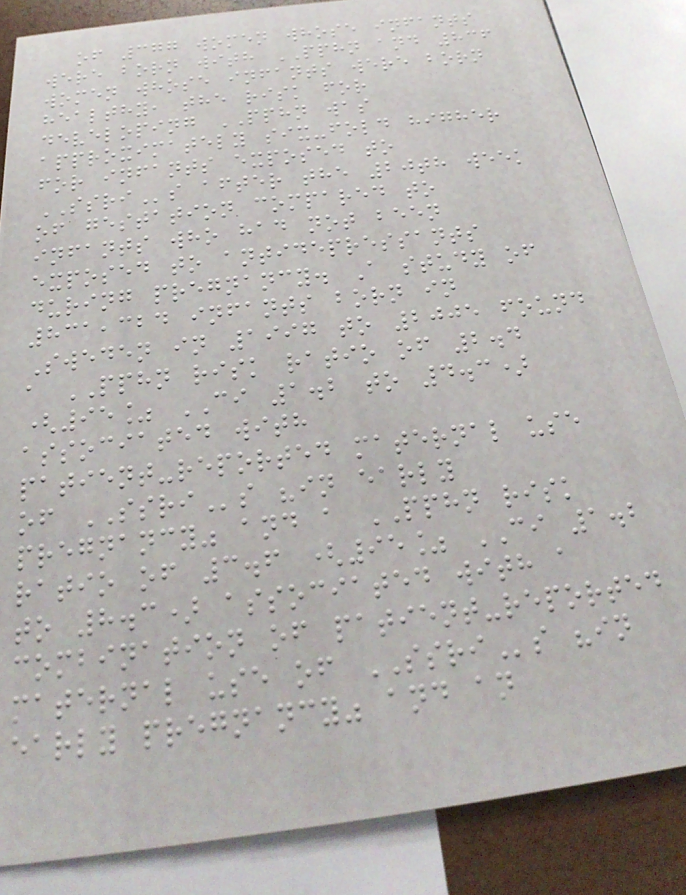of 377 women whose infants
were born with PPHN and 836
women whose infants were born
healthy, the risk for
developing PPHN was
approximately six-fold higher
for infants exposed to
SSRIs after the 20th week
of gestation compared to
infants who had not been
exposed to antidepressants
during pregnancy. A study of
831,324 infants born in
Sweden in 1997 to 2005 found
a PPHN risk ratio of 2.4
(95% CI 1.2 to 4.3)
associated with
patient-reported maternal use
of SSRIs "in early
pregnancy" and a PPHN risk
ratio of 3.6 (95% CI 1.2
to 8.3) associated with a
combination of patient-reported
maternal use of SSRIs "in
early pregnancy" and an
